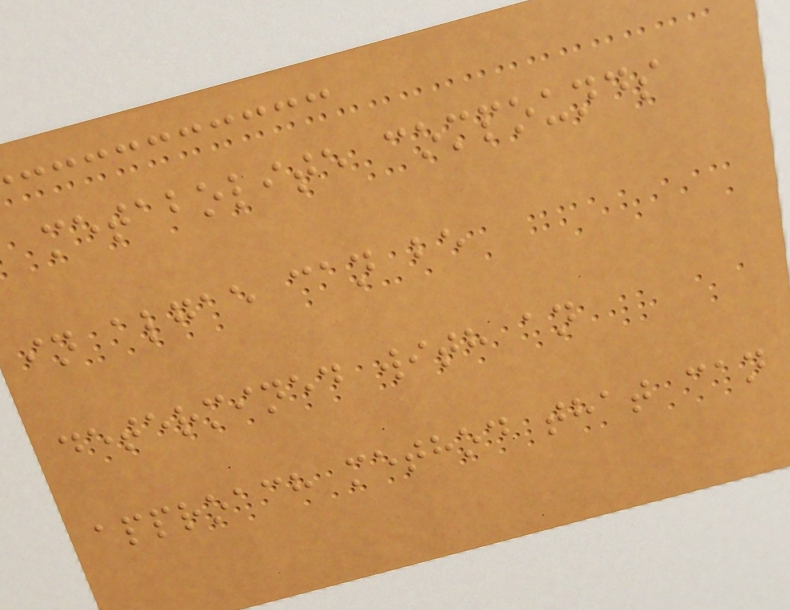metabolite compounds
in algae can be
determined with an
approach method that can
